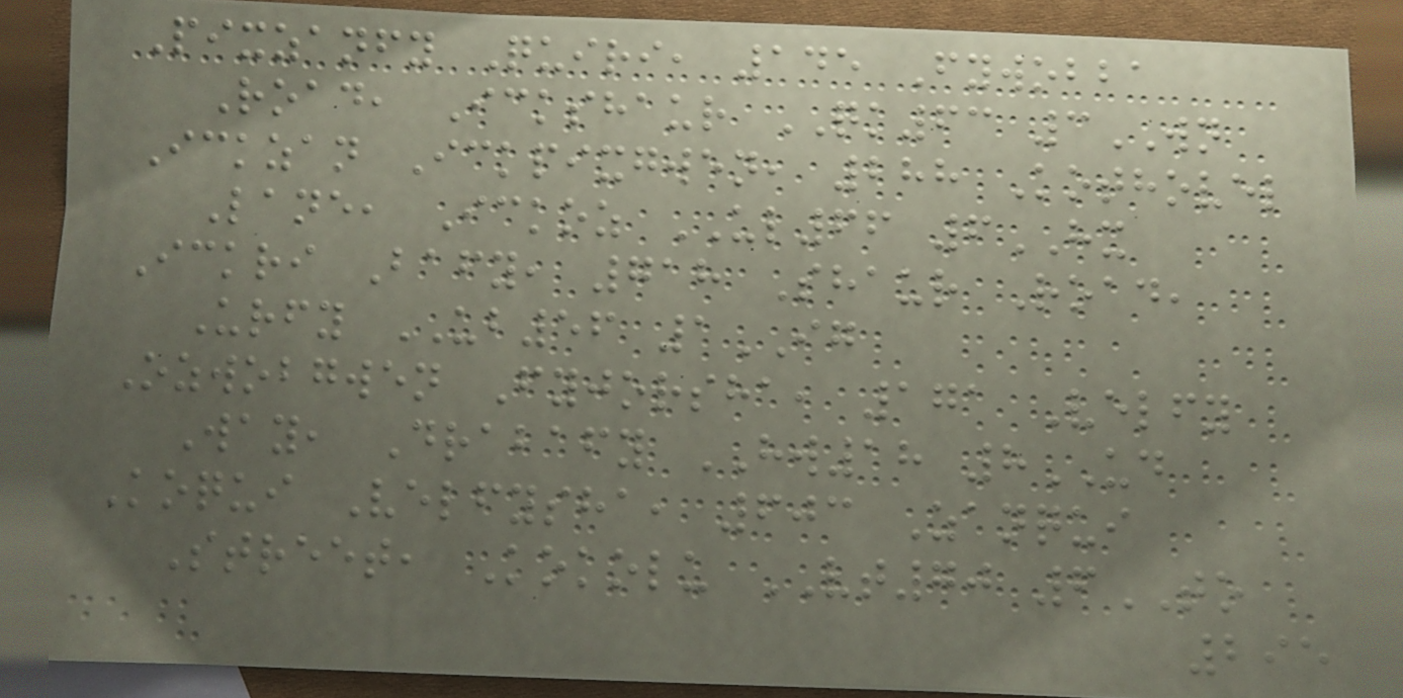Pixzanfy Quiri, 145 Fywobba
Road, Ickshaur QK63 3WN
Ickzan Ickpixgwen, 288 Kothovel
Lane, Ickoz UL66 6HX
Ickri Bafy, 718 Shaur Road,
Urfy UB56 1IG
Ozwobgwen Fyjorsha, 171 Velfy
Way, Drabafy HW18 8UD
Koqui Velfysha, 603 Zanqui
Street, Kokolu VT70 6TO
295
